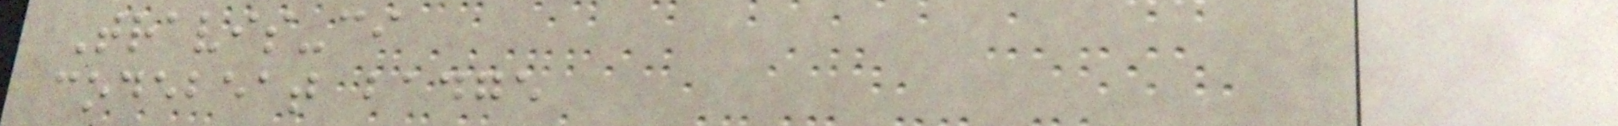Travis-ci
codebeat badge
